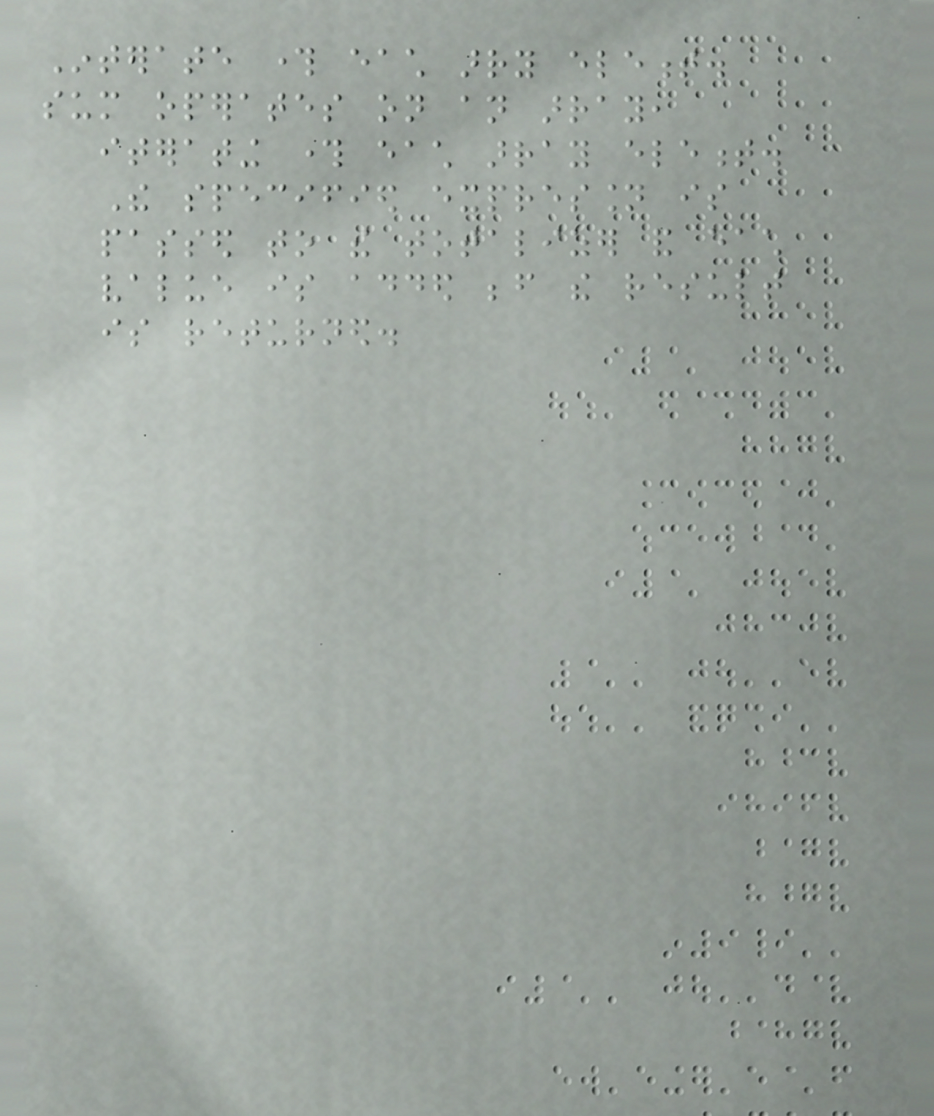Interate through each arry element.
sum operates on an array,
iterating through each array element.
The specified expression is
passed to the totalizer and each
value is added before the result
is returned.
